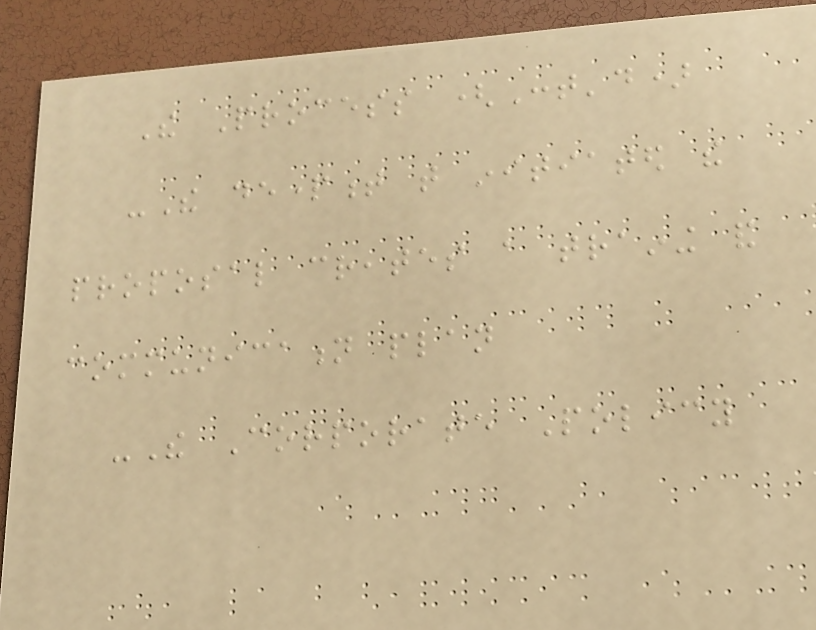The Process (Cont'd)
-The department that initiated the
proposal creates a training and
communication plan
-The Corporate Policy
